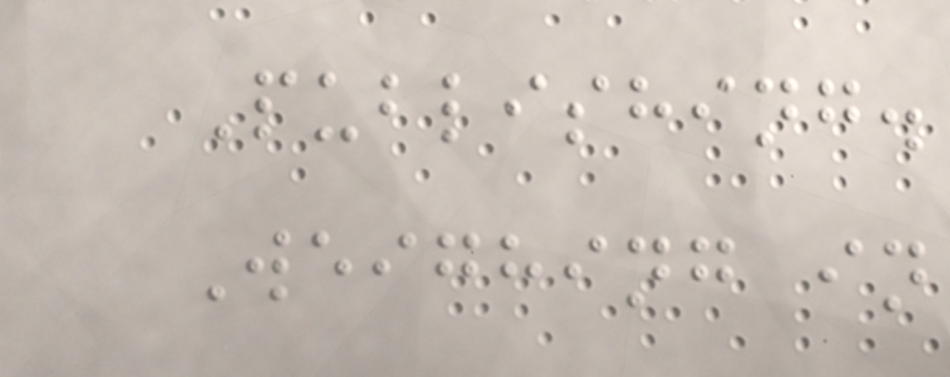Publishing.
Weighing in
